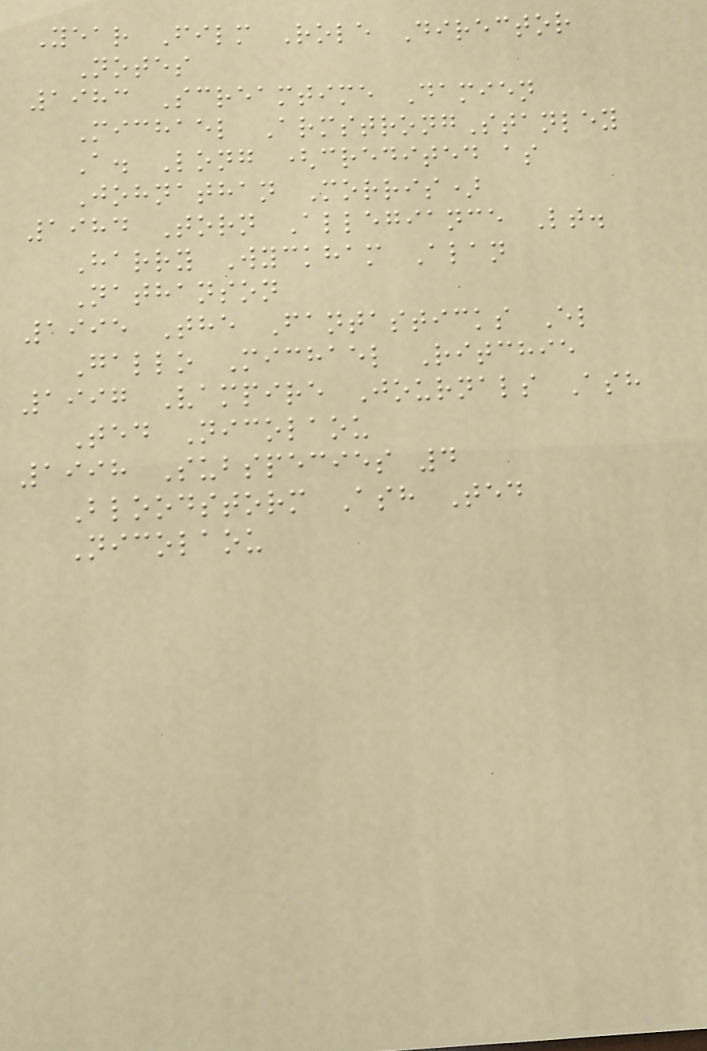Year Film Role Director
Notes
1983 Screamtime Damien
Michael ArmstrongStanley
A. Long (credited as
Johnathan Morris)
1984 Torn Allegiance Lt.
Harry Wyckham Alan
Nathanson
1995 The Fantasticks El
Gallo Michael Ritchie
1997 Vampire Journals Ash
Ted Nicolaou
1998 Subspecies 4
Bloodstorm Ash Ted
Nicolaou
